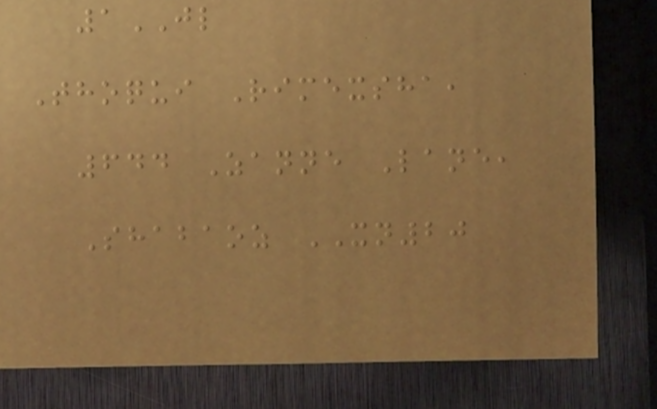1JL
Thoqui Rimexsha,
644 Zanne Lane,
Shabaoz XN20
